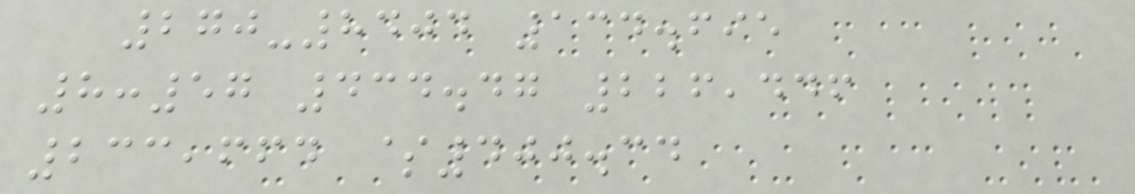270-8404 134.695
8:57 434.47 226,446
233,664 $400.34
